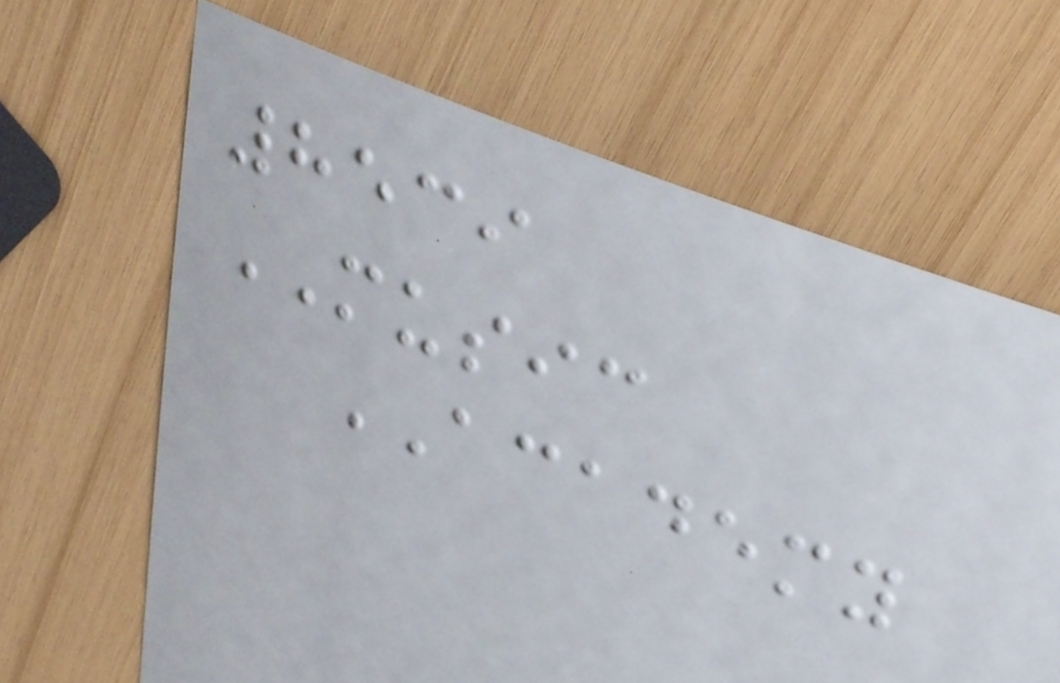8539
MUSIC
ACADEMY
